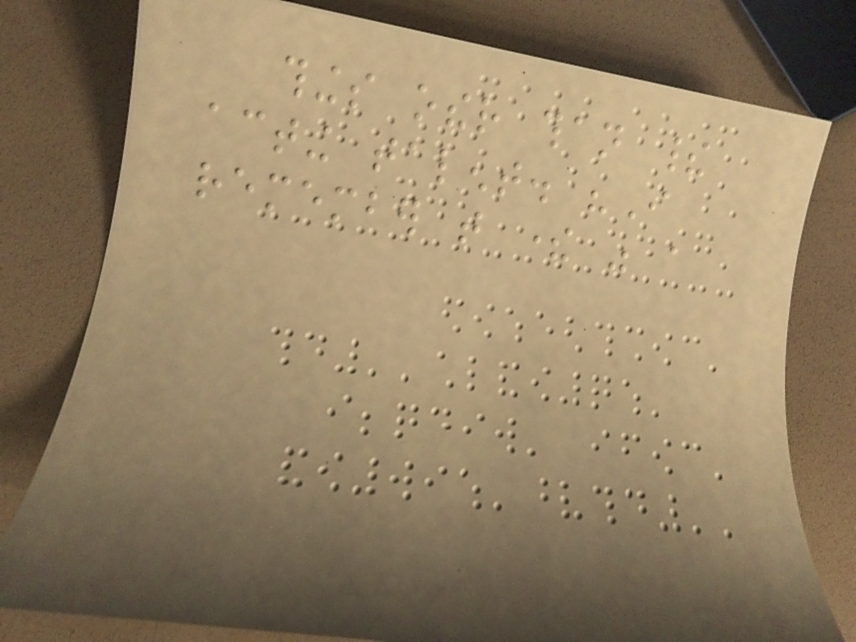things other than their
acting talent. "I
remember that there was a
